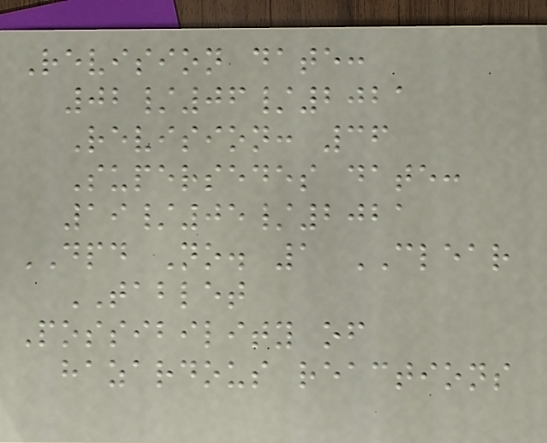Revision date:
02/06/2021
Revision: 36
Supersedes date:
19/05/2021
DPD No. 1 CLEAR
TABLET
Possibility of
hazardous reactions
